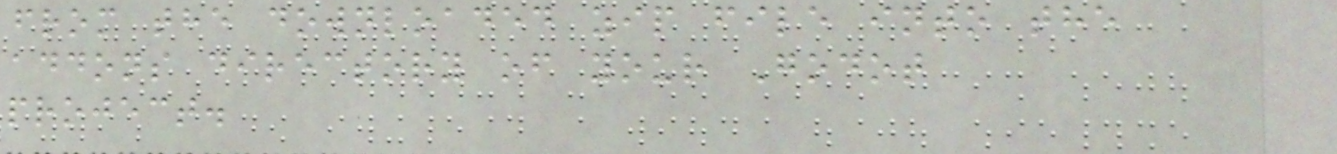from the downloaded zip file into the
addons directory of your Godot
project.
